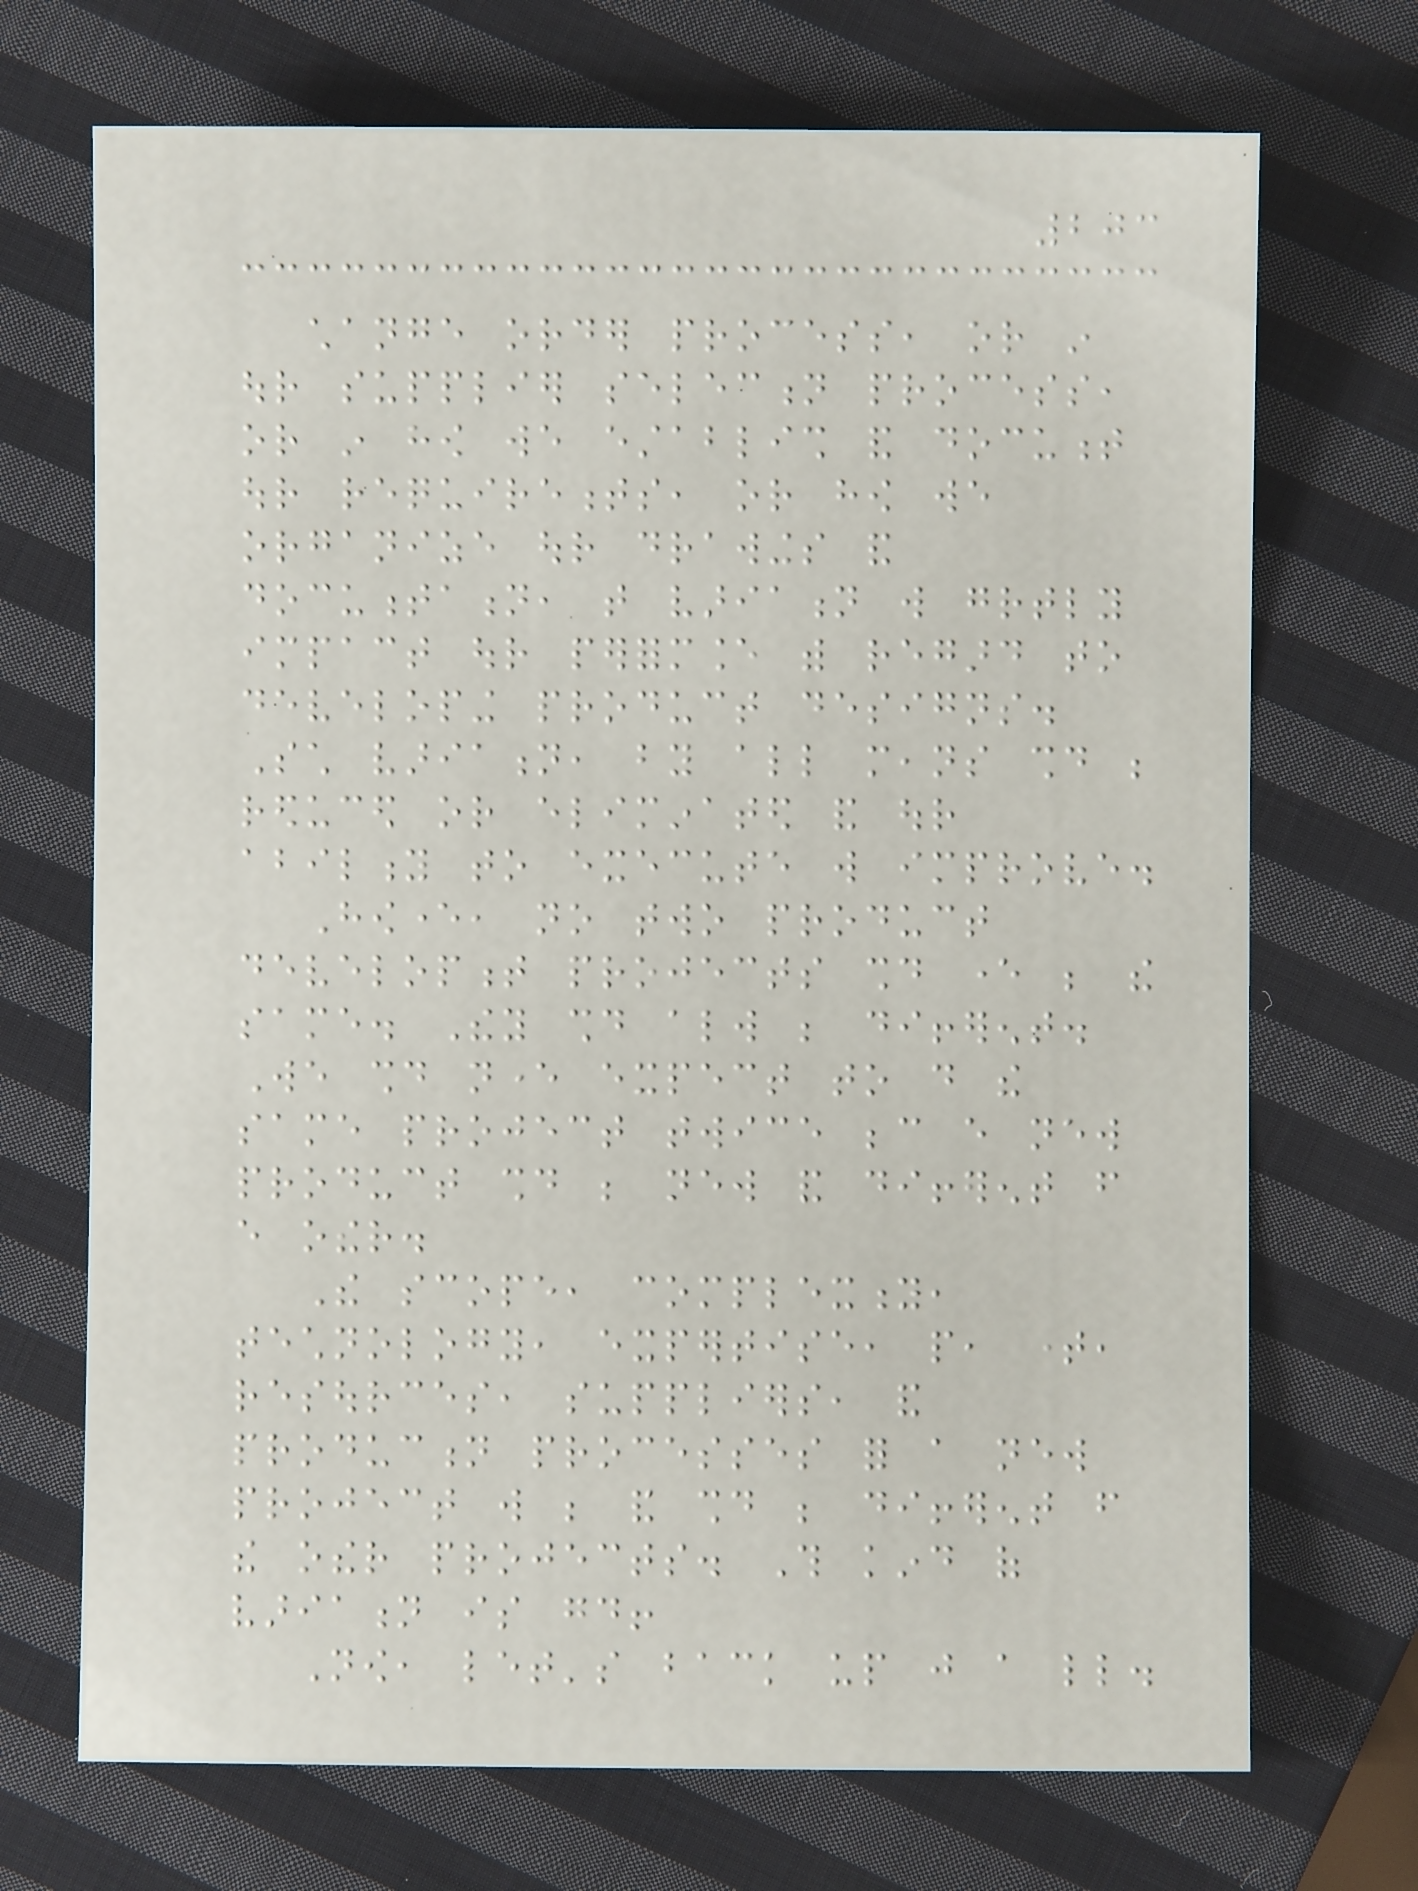203
change order process, or in
our supplier selection process,
or in how we establish and document
our requirements, or how we
organize our drawings and
documentation, that variation will greatly
impact our performance with regard to
developing product designs.
Such variation, by all means should be
reduced or eliminated and our
ability to execute will improve.
However, no two product
development projects should ever be the
same. They should always be different.
We should never expect to do the
same project twice because every new
product should be new and different from
every other.
The scope, complexity,
technology, expertise, people, time,
resources, suppliers, and
production processes for a new
project will be and should be different from
the other projects. This kind of
variation is good!
Now, let's back up just a little.
